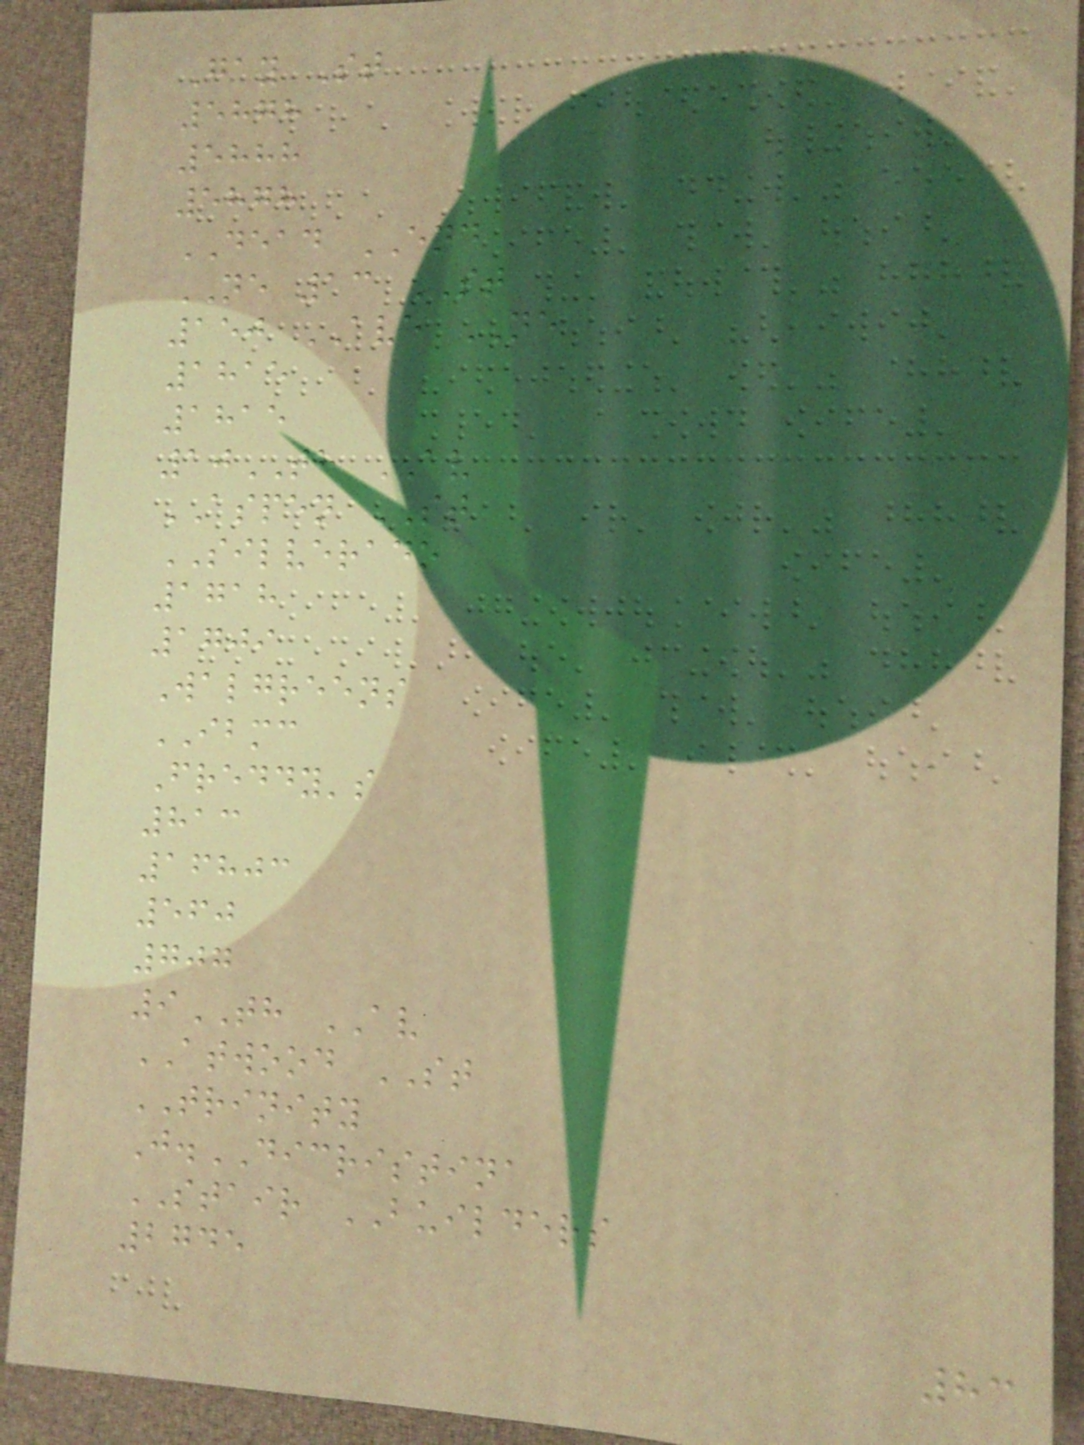Gay St
5878
5888
5878
DEAD END
NE 13 ST
150 AVE NE
1815
1815
10TH AV
ASPEN ST
SILVERADO
1718
1709
Walgreens
IBMC
Freddy's
813
16803
560
707
9TH AV
ATWOOD ST
TRINITY
J.DICRISTINA
STAIR BUILDERS
2745
83
